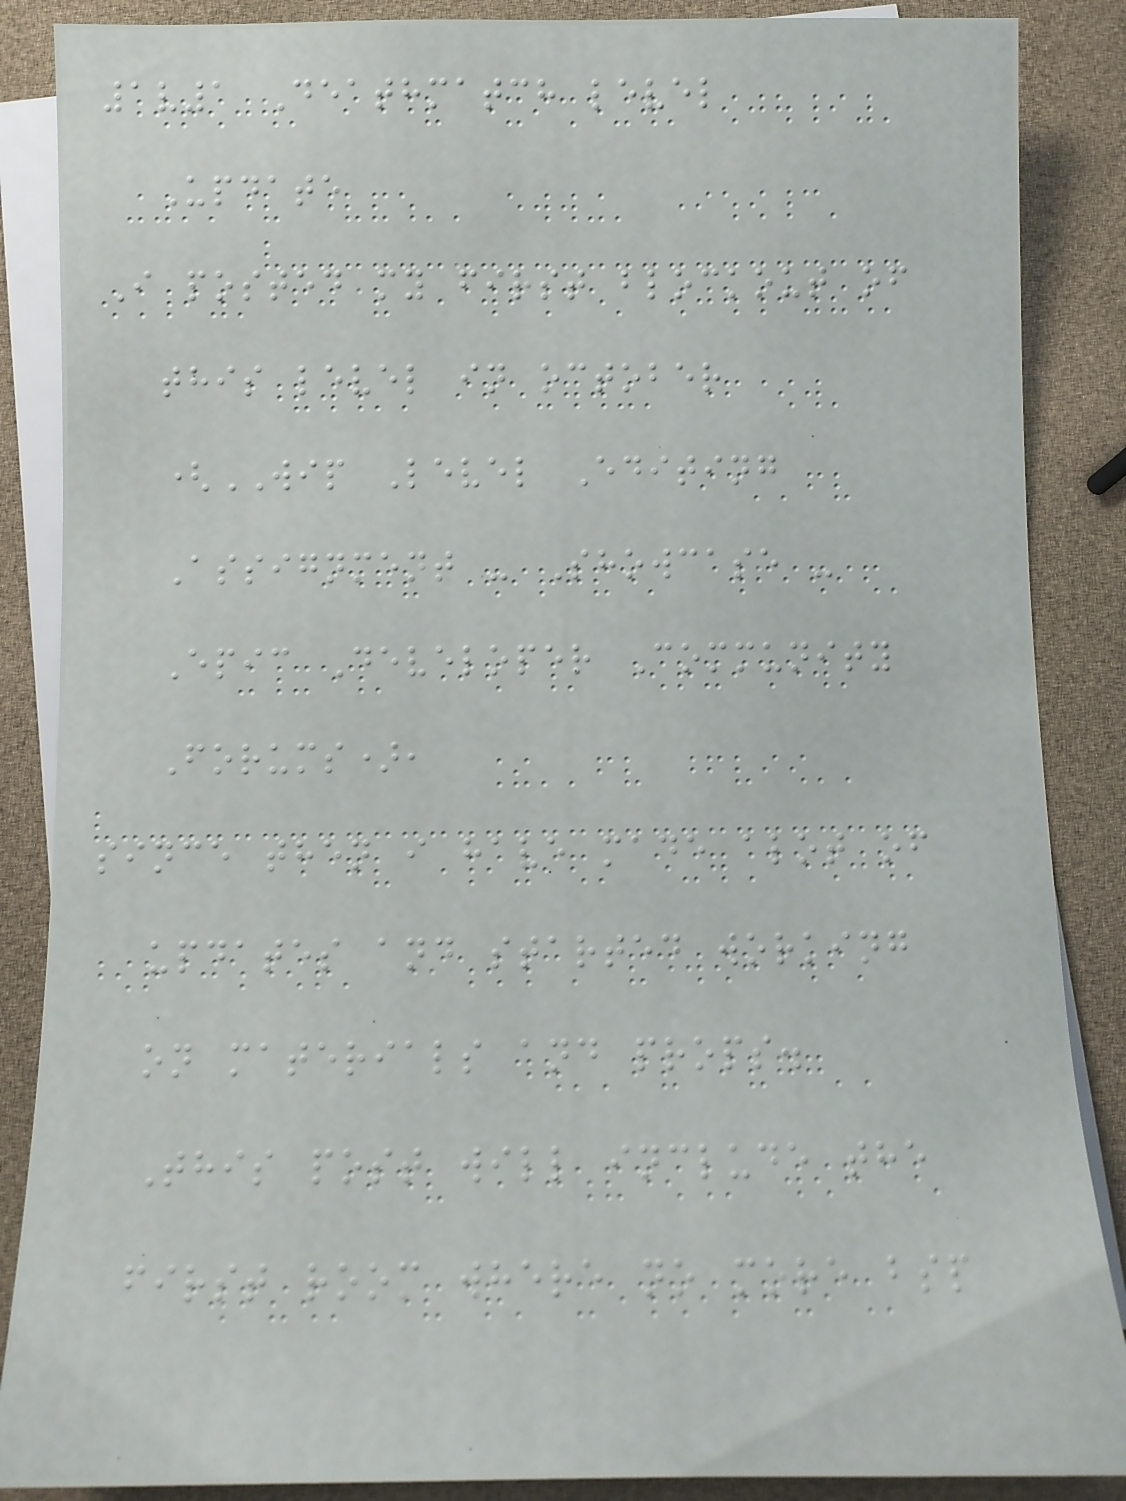1v1 Deathmatch level
Update
I posted my first blockout of
this level in october
(WIP Level Editing
Assignment - Showcase -
Epic Developer Community
Forums),
since then i have made alot of
updates and started working
on materials and props.
This post will include the
first room where no more bsp
